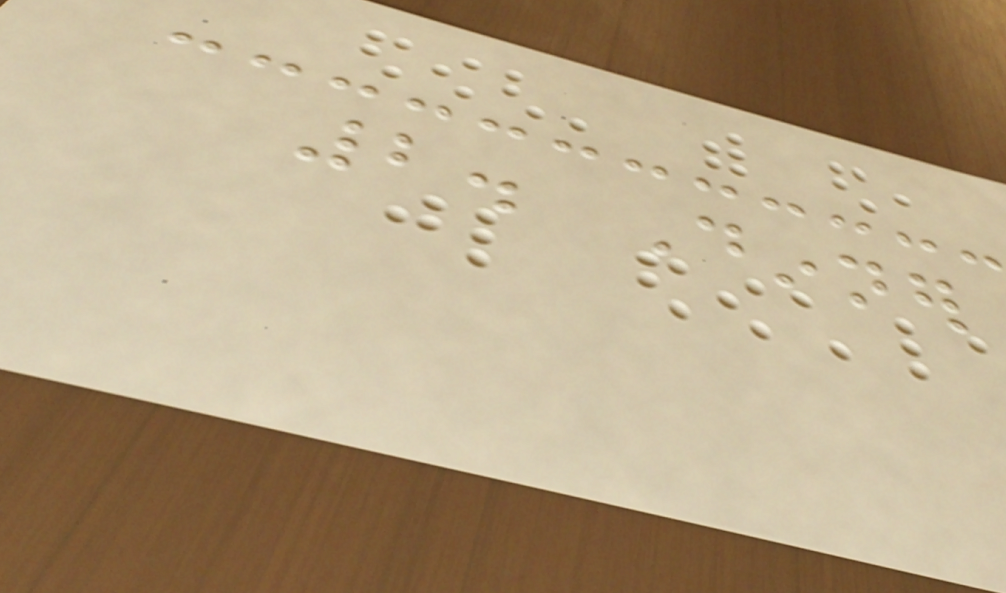2. Dinner
